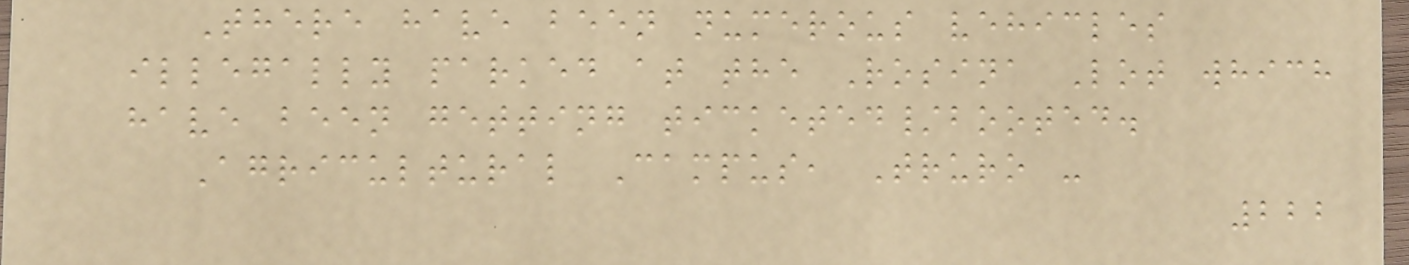There have been numerous vehicles
illegally parked at the Rosina Lot which
have been getting ticketed/booted.
Agricultural Campus, Truro -
222
